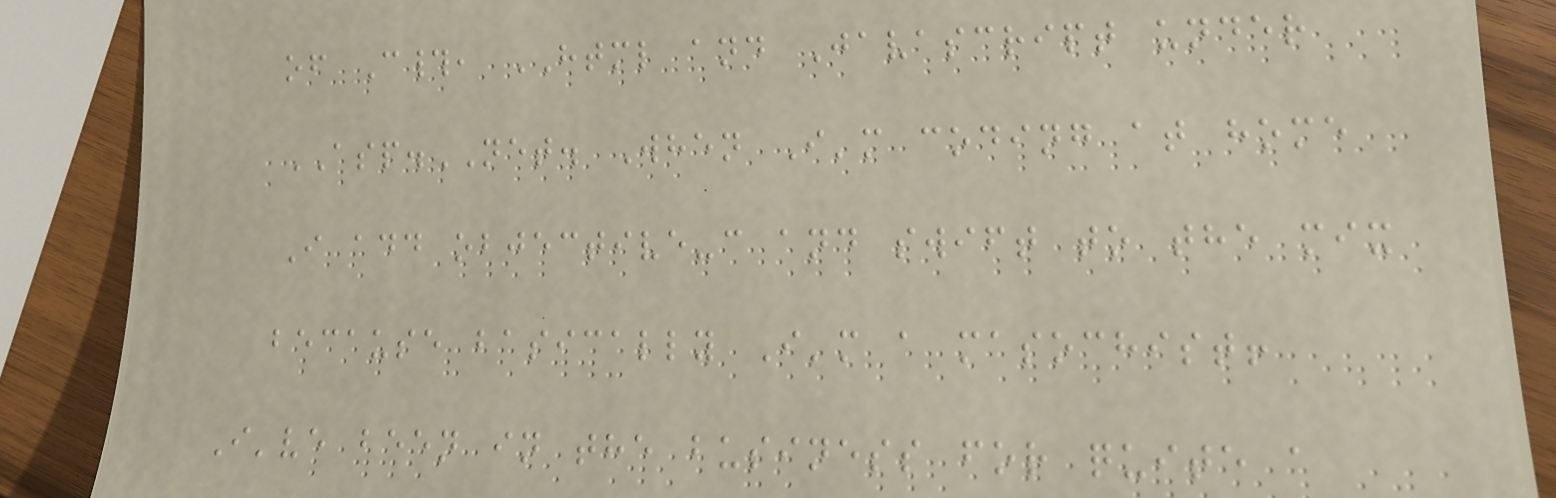of C#, HTML and Javascript under
ASP.NET. When I'm coding at home
I add objective-c and swift to the mix
because basically I'm a masochist!
I've been in the business for quite a
